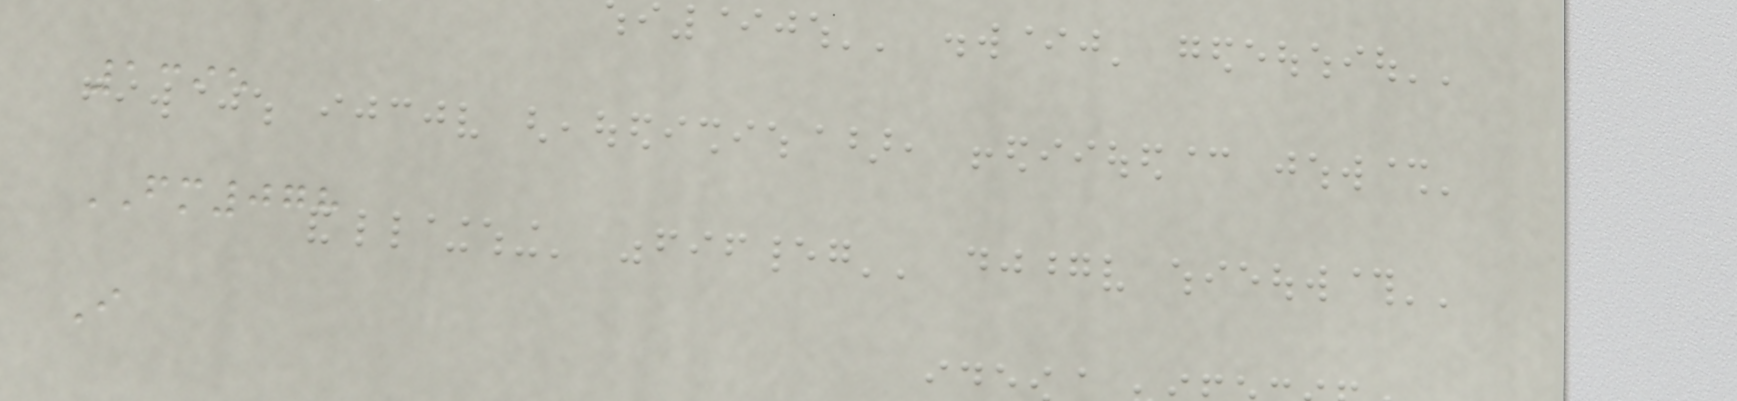1395
FM078
I
